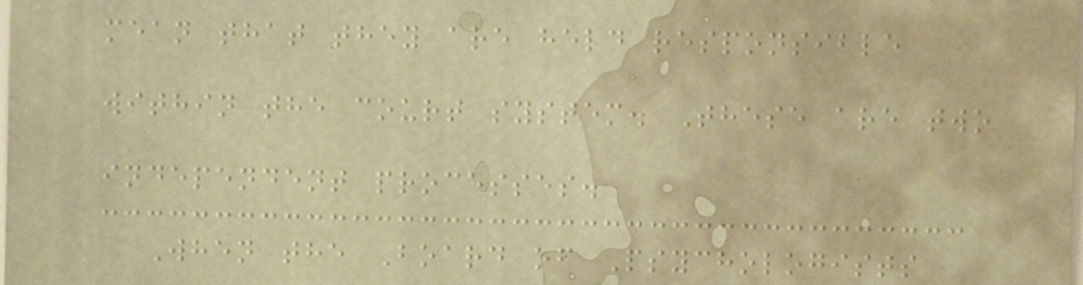mean that they are held responsible
within the court system. These are two
independent processes.
When the Board of Psychologists
